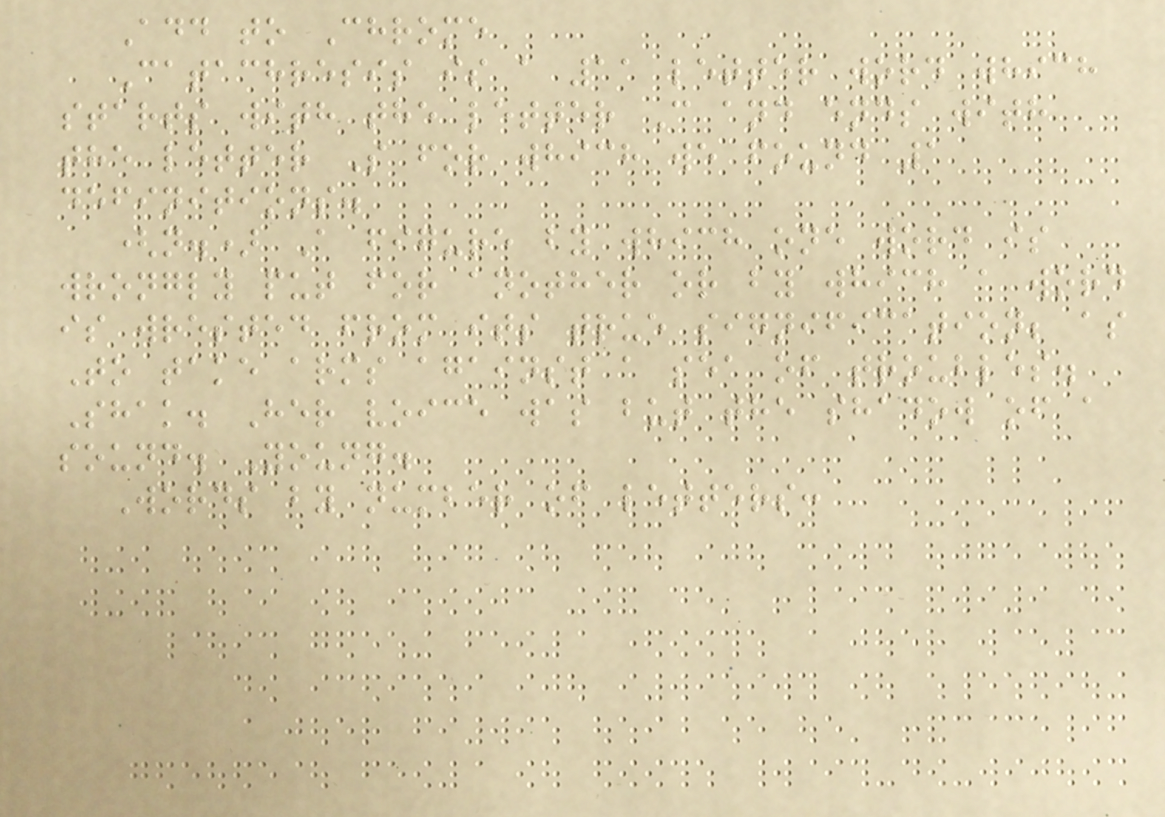Add to Chrome
Catachresis is a 11 letter word which
starts with the letter C and ends with
the letter S for which we found 1
definitions.
(n.) A figure by which one word is
wrongly put for another or by which a word
is wrested from its true signification; as
To take arms against a sea of troubles.
Shak. Her voice was but the shadow of a
sound. Young.
Words by number of letters:
